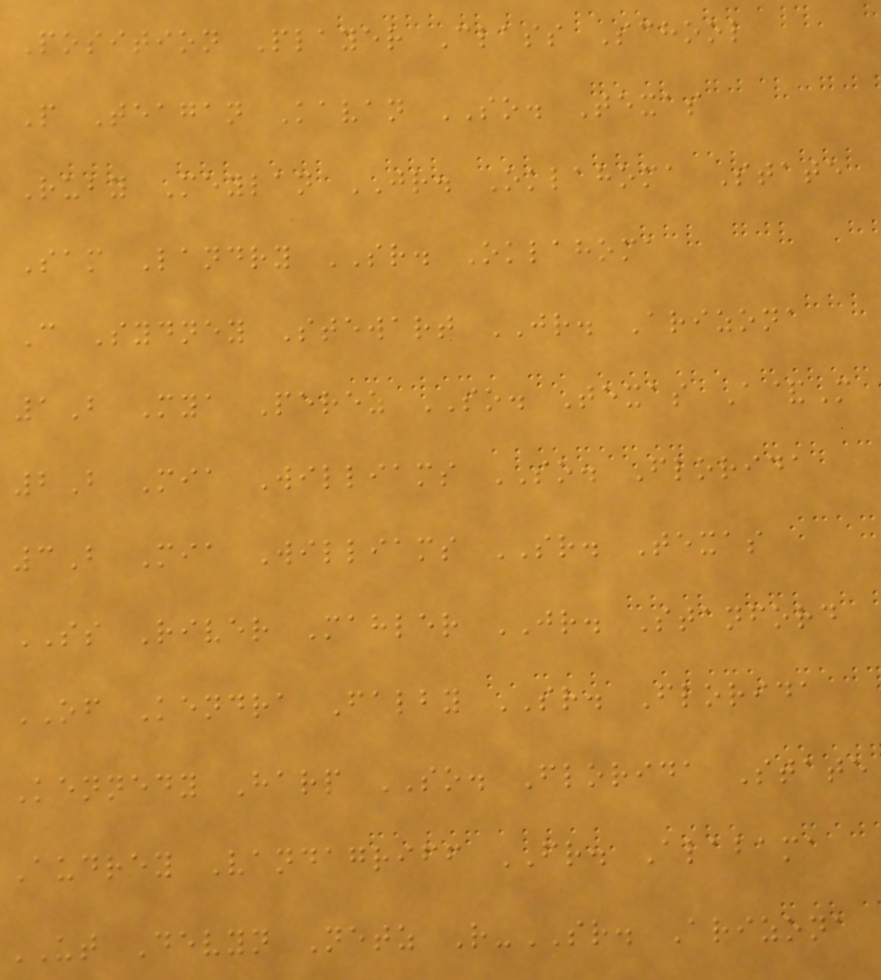Position Player Class School
P Teagan Kavan SO. Texas
Ruby Meylan JR. Oklahoma State
Sam Landry SR. Oklahoma
C Sydney Stewart JR. Arizona
1B Mya Perez SO. Texas A&M
2B Mia Williams SO. Florida
3B Mia Williams SR. Texas
SS River Mahler JR. Stanford
OF Kendra Falby SR. Florida
Kennedy Harp SO. Florida State
Audrey Vandagriff FR. Alabama
UT Devyn Netz R-SR. Arizona
